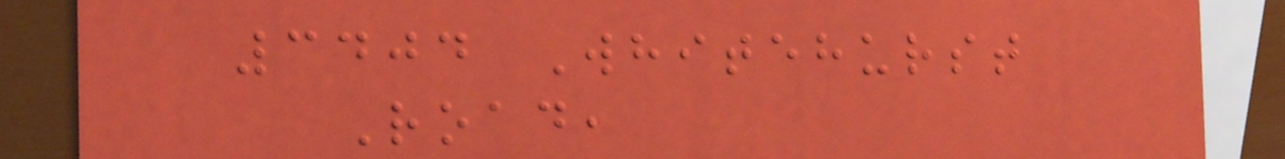3404 Whitehurst
Road,
